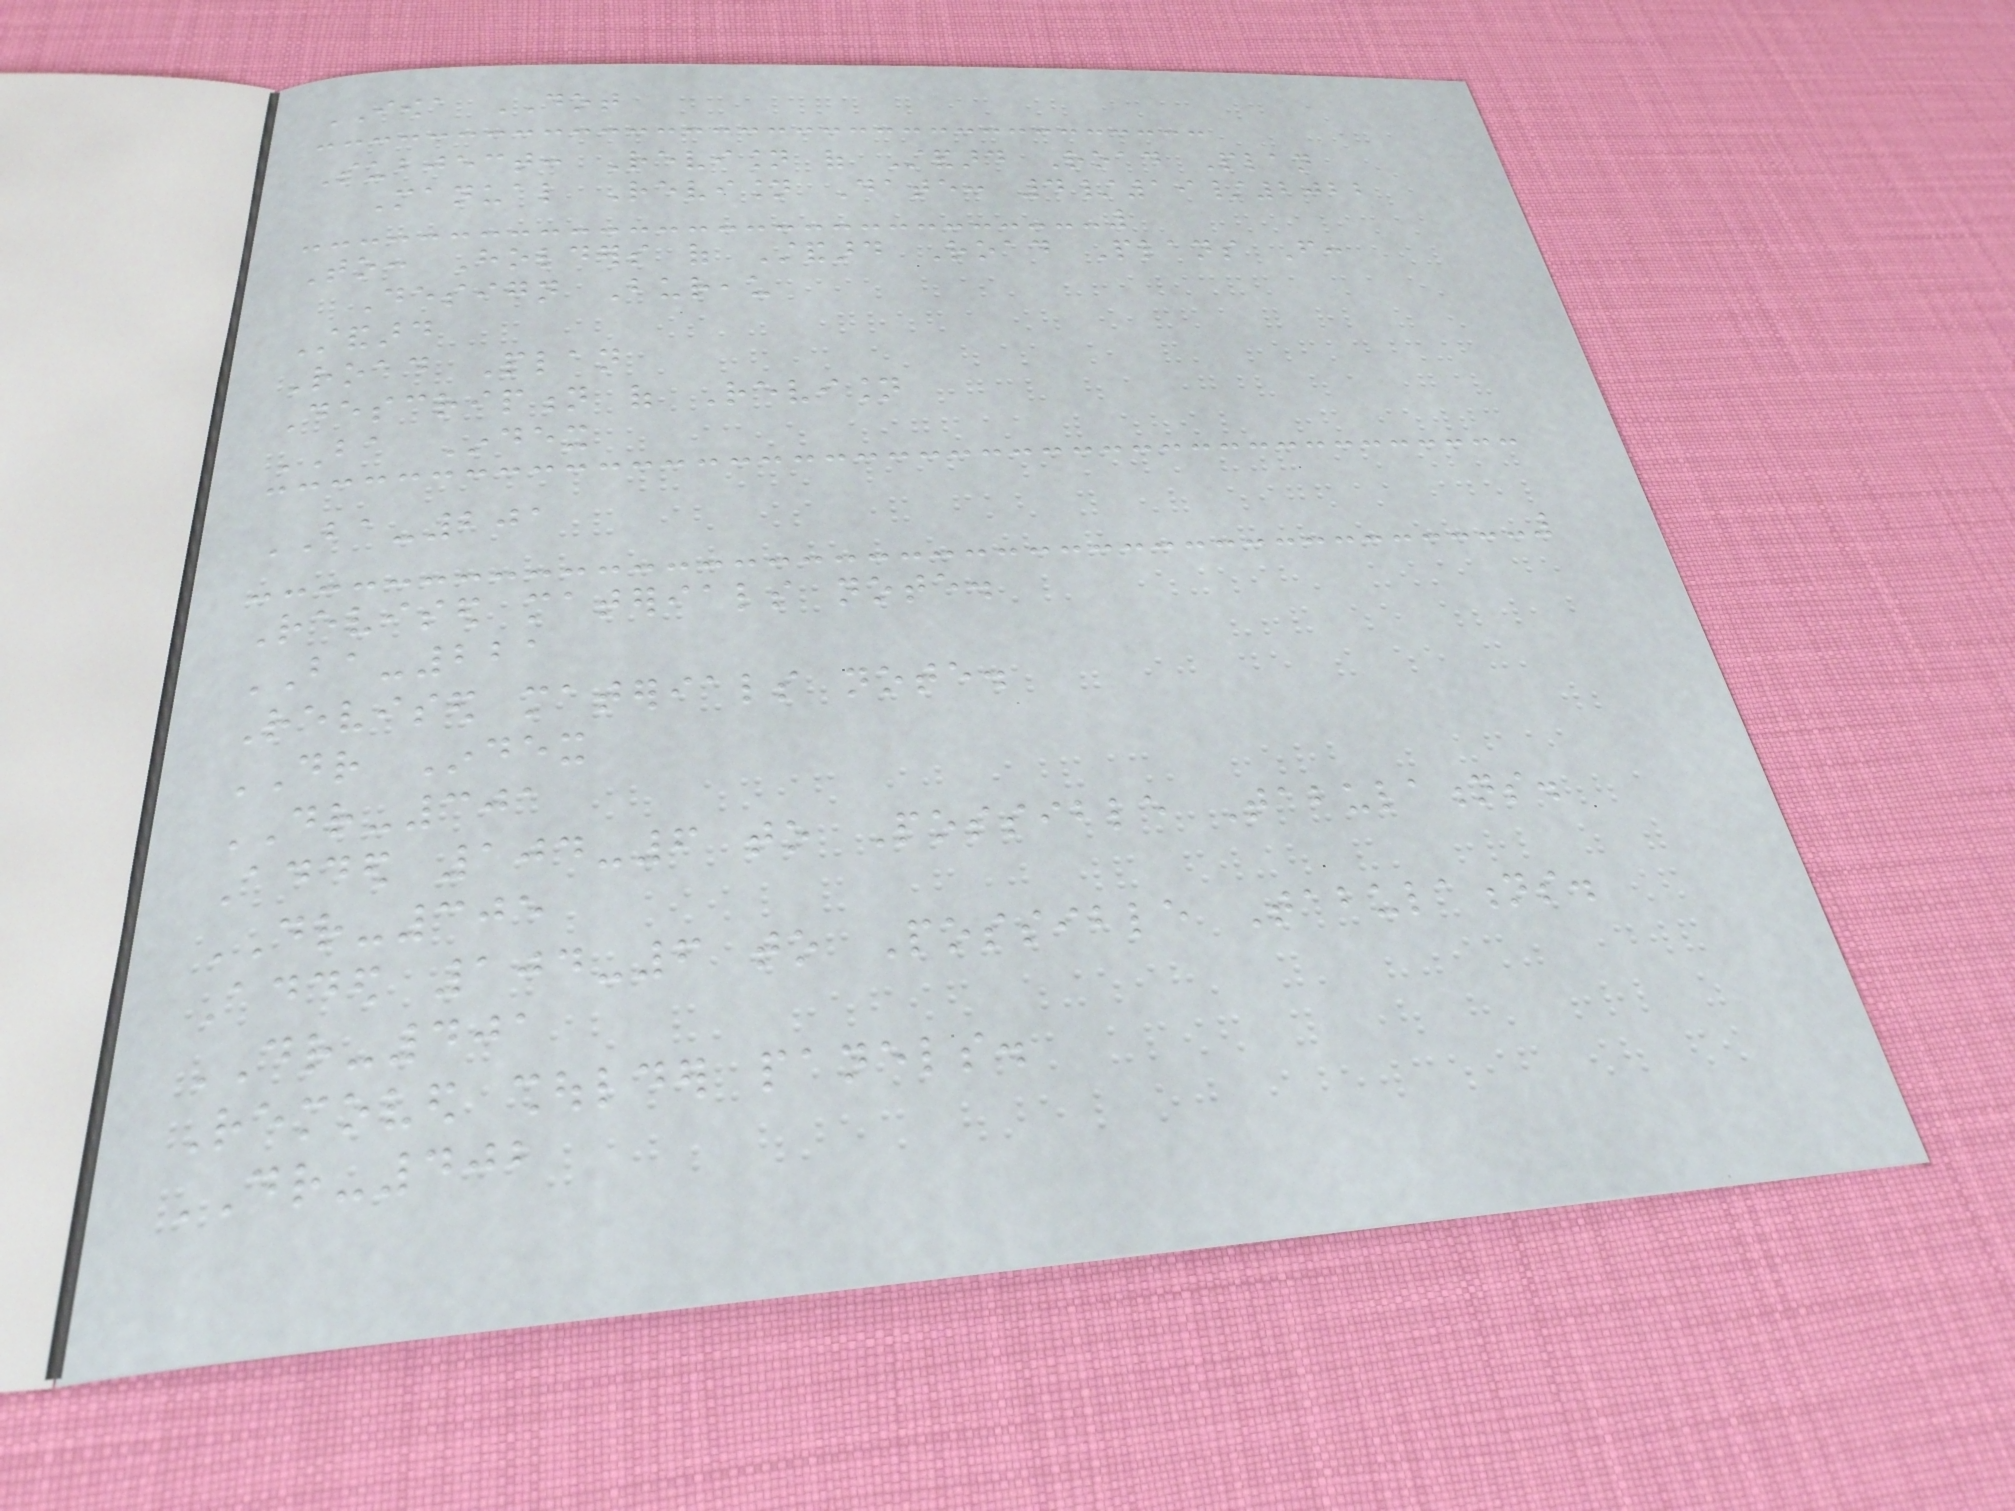IOWA DOT
Subject: Revision of Standard Road Plan
Manual Revision Date: 4/19/2022
To: Holders of Standard Road Plans From:
Design Bureau
Standard
Road Plan
Description of Revision
BA Index
BA-201
Revised materials note.
BA-221
Revised materials note.
DR Index
DR-301
Added 104-6 to Possible Tabulations.
DR-305
Added 104-6 to Possible Tabulations.
DR-401
Removed shoulder panels.
DR-402
